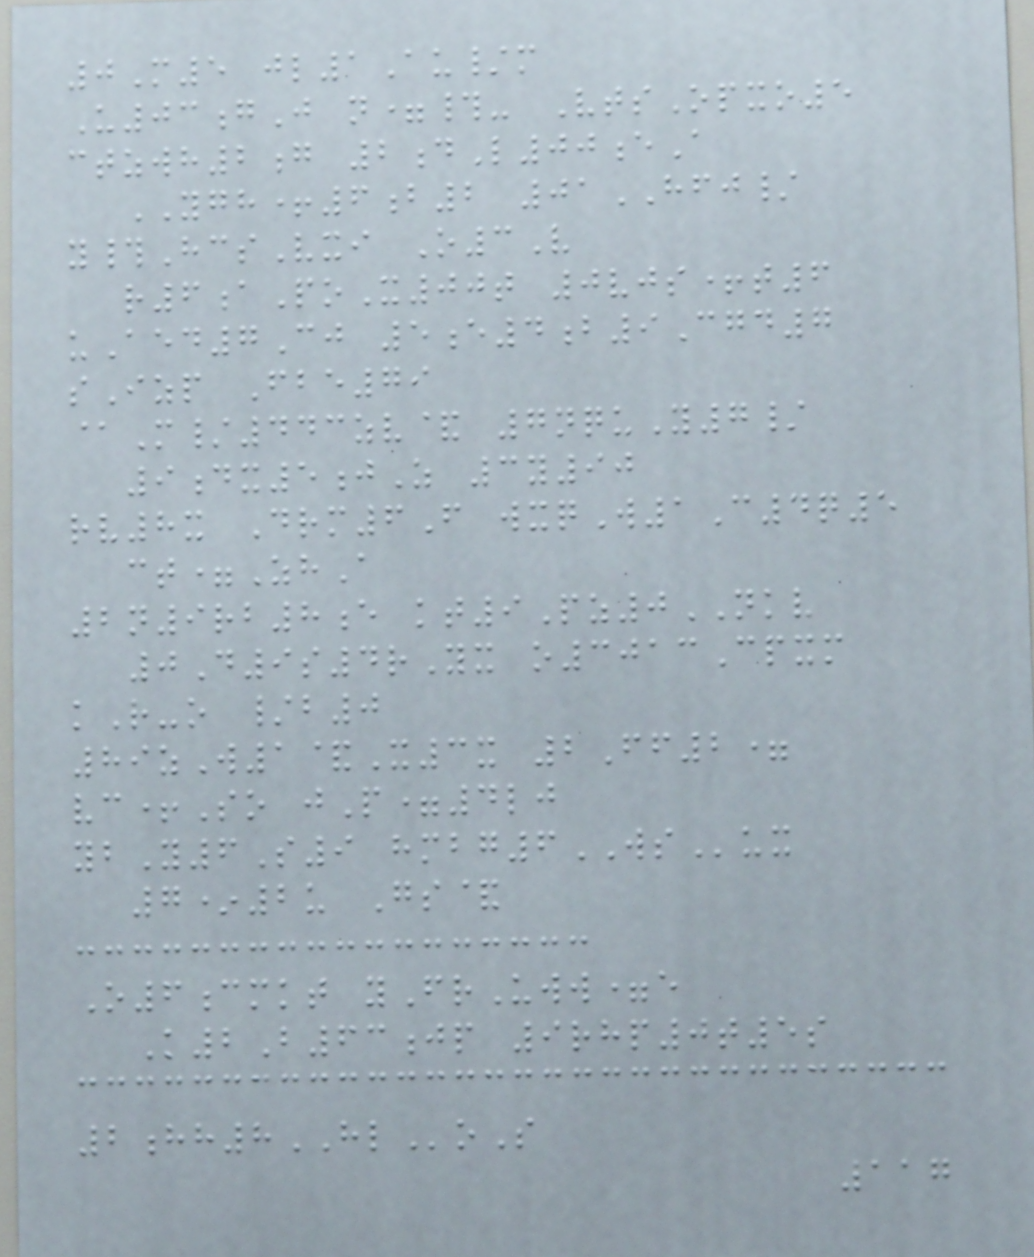0M5 jl1Au/m
U03gJ n=#- VtsOpxo5
ctzwh2g 2dL00eA
YGH+6b2 01HFJ/
y#HcsVxi O3V
r6aPoX00t 0vjs+t6
uAed7Cj 5e4b9Cgd7
sIzp Fbe79
@M/443zv& 7nquY7/
9dx5jZ 3y90
rv8x Drm6F wxqW1C4q5
ct=ZhA
2n9rb8e kt9Pz0NKV
0D9s4rYx o3013Cpxm
kR-o /b0
89zW1&X3x 2Ff2=
vc+So jP=4lj
ybY6S9 hmbg6WSux
7*2u Gs&
O6cmkt yFrUww=e
K2B63jp 9rhp0t5s
2hh8HLoS
117
